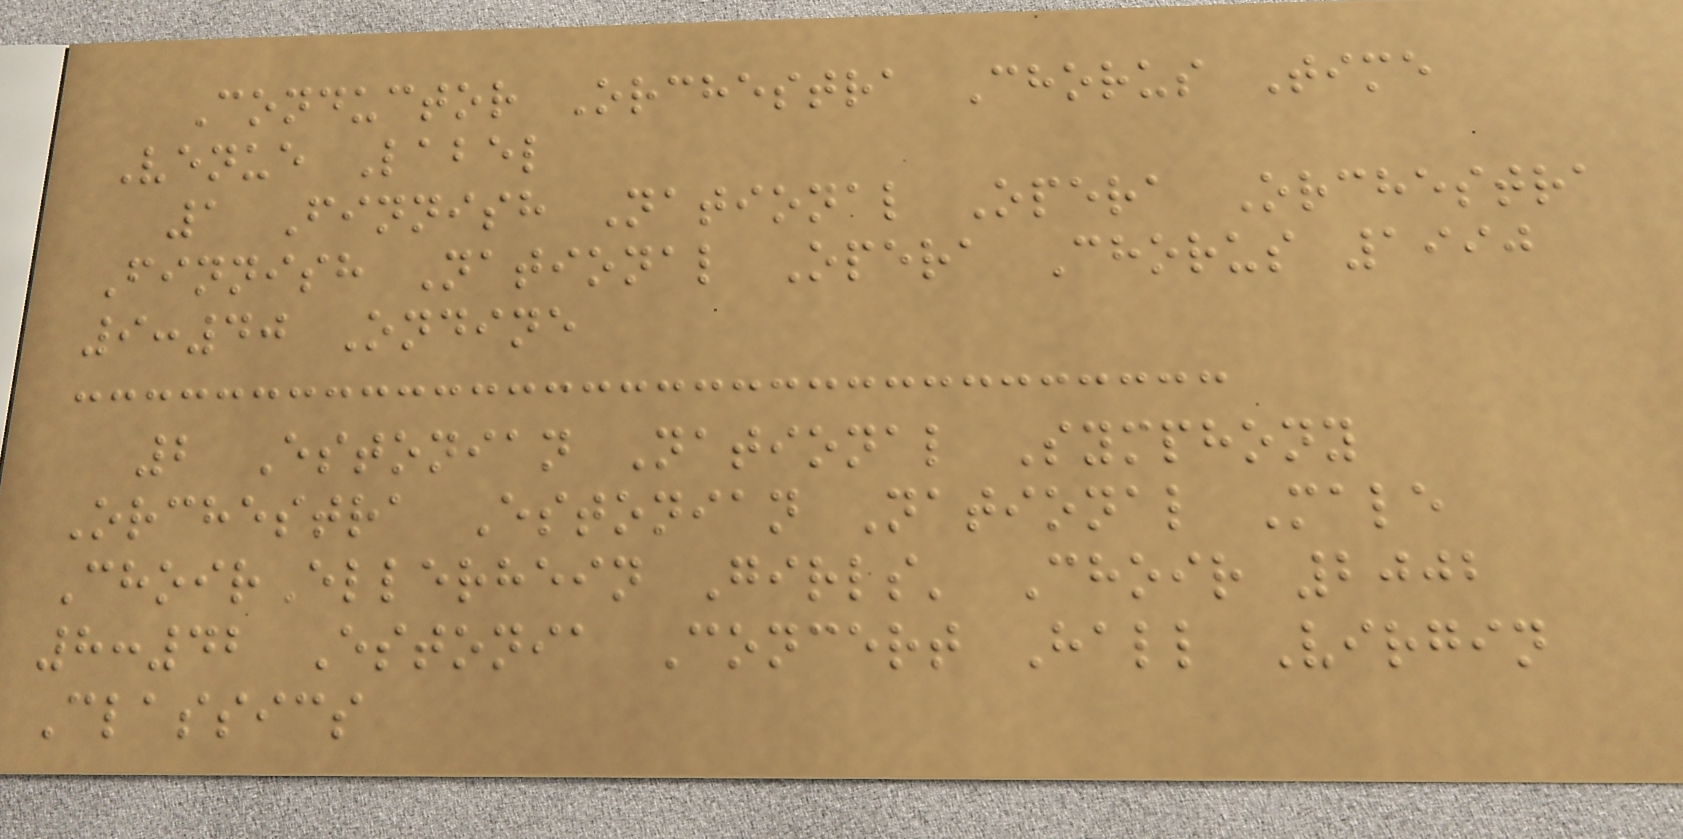Conductor Orchestra Chorus Time
Venue Label
1 Finnish National Opera Orchestra
Finnish National Opera Chorus 1990
9:40 Ondine
2 Estonian National Symphony
Orchestra Estonian National Male
ChoirEllerhein Girls' Choir 2002
8:42 Estonia Concert Hall Virgin
Classics
